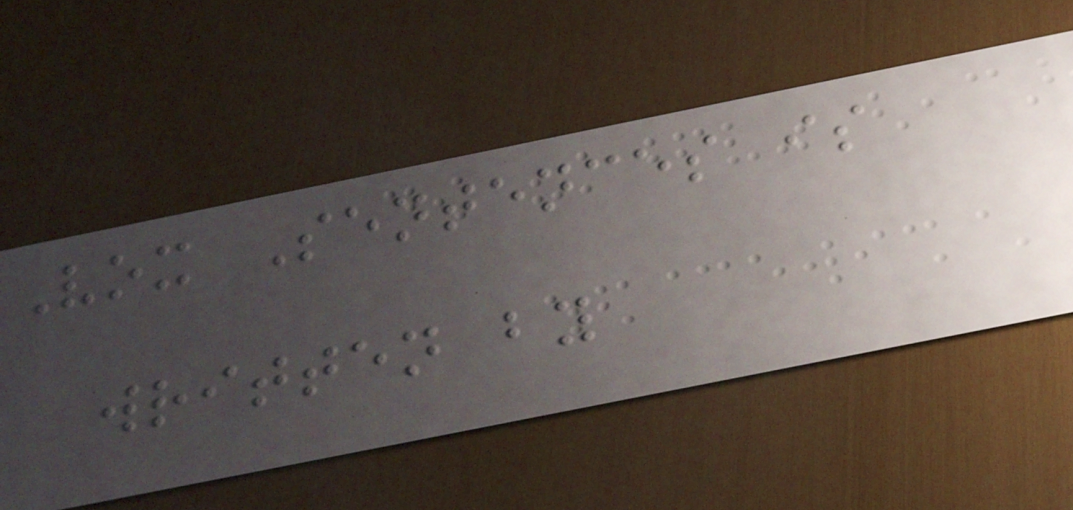Vox Sentences is
written by
